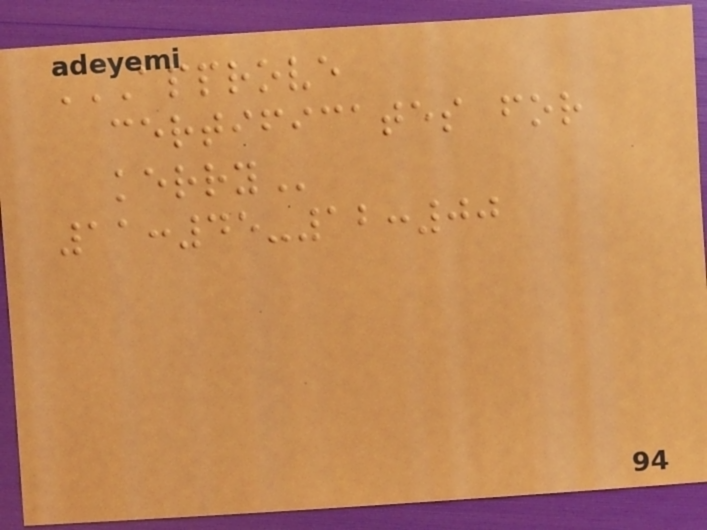APPROVE
CERTIFICATES FOR
KERRY
11:45-12:00
